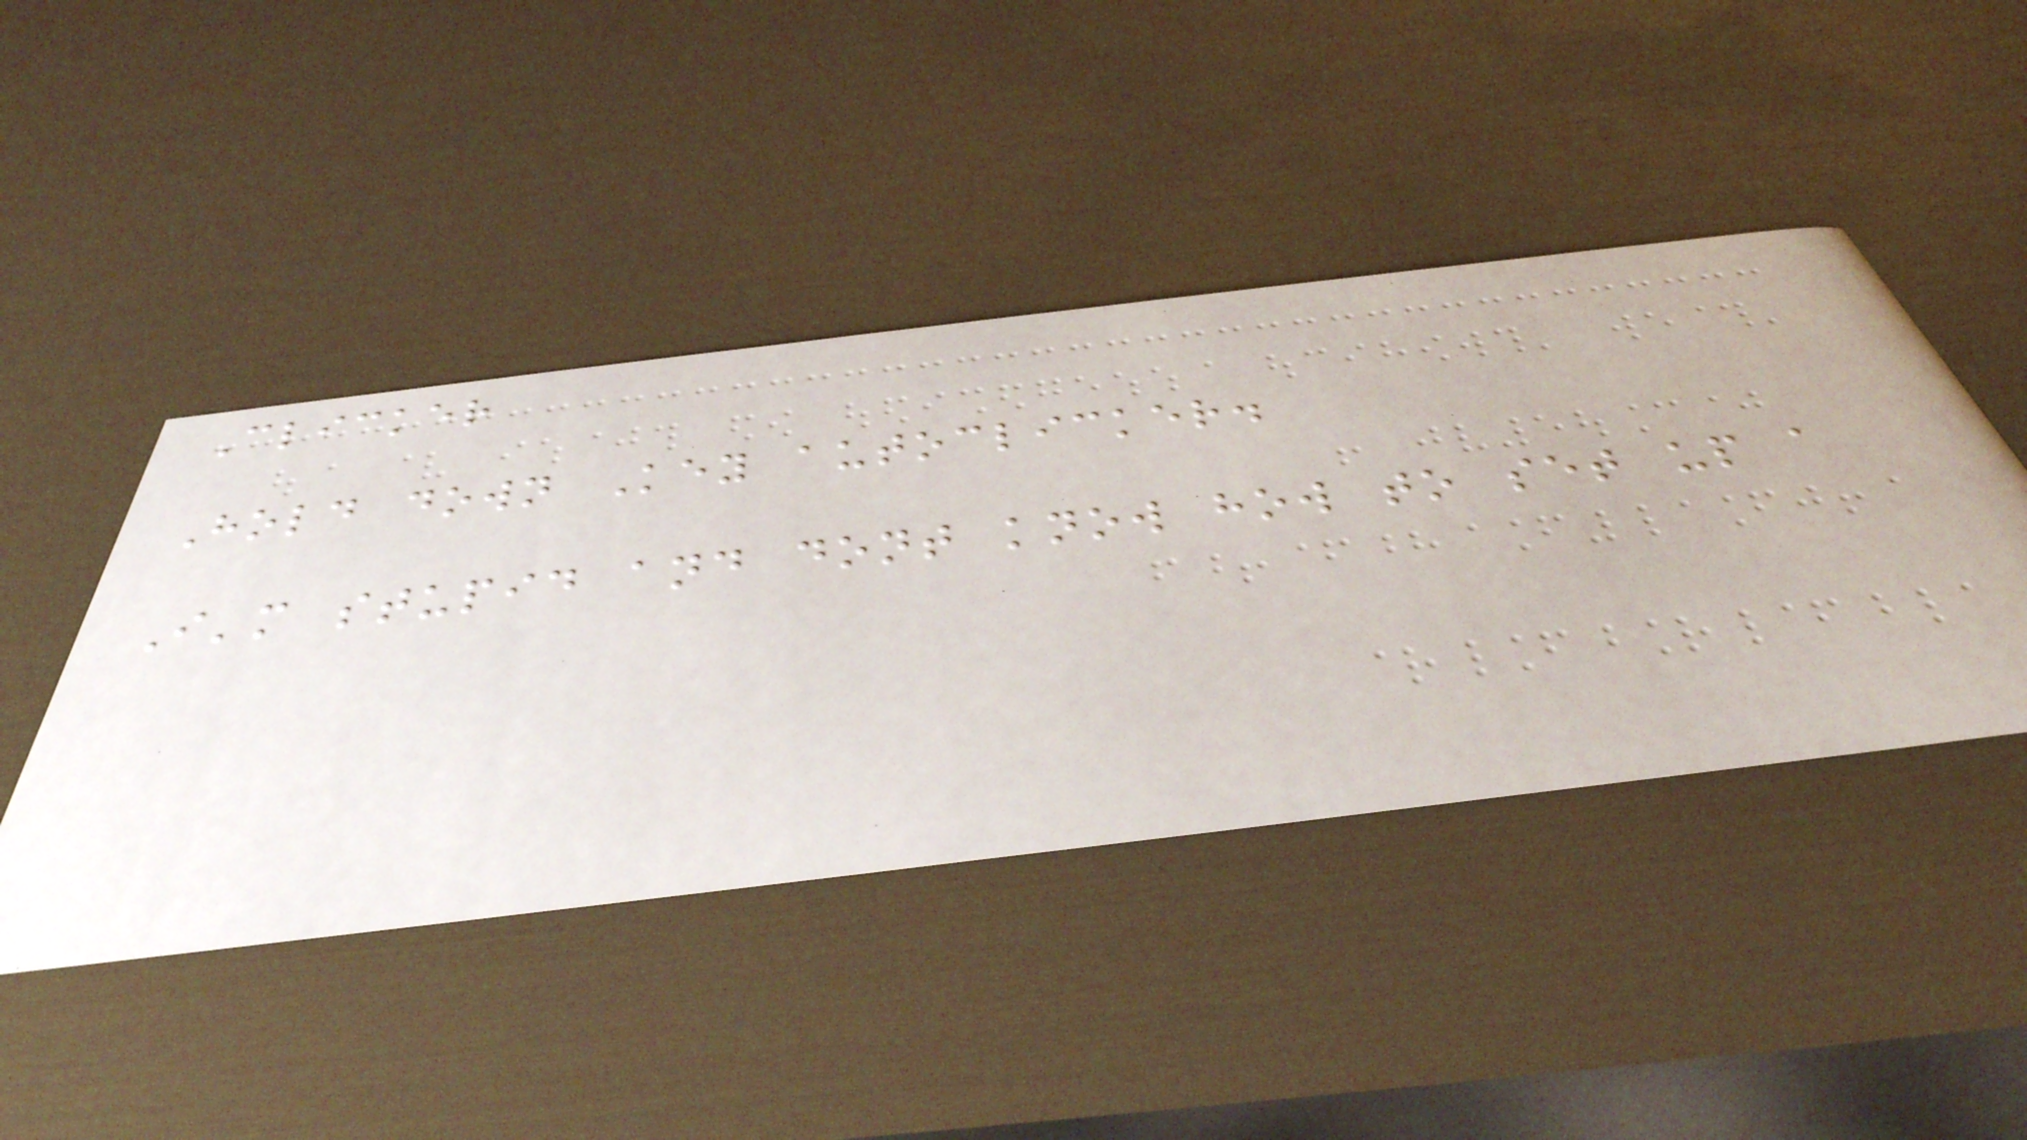Clicker
Hold down Key autoclicker.
I'm stupid and dont know how to set up a
